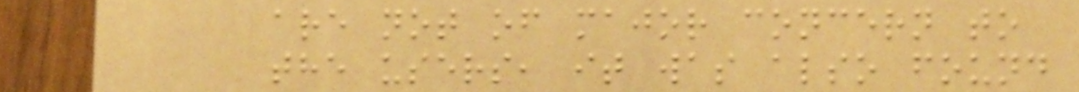are not of major concern to
the users, it was also found
